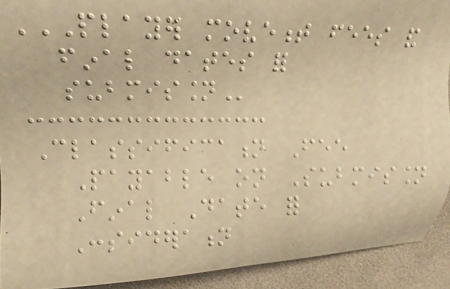PLAYER MOVEMENT FEES AND
FINAL DATES FOR
SUBMISSION
Classification Fee
Payable on Submission
Final Date for
Consideration
